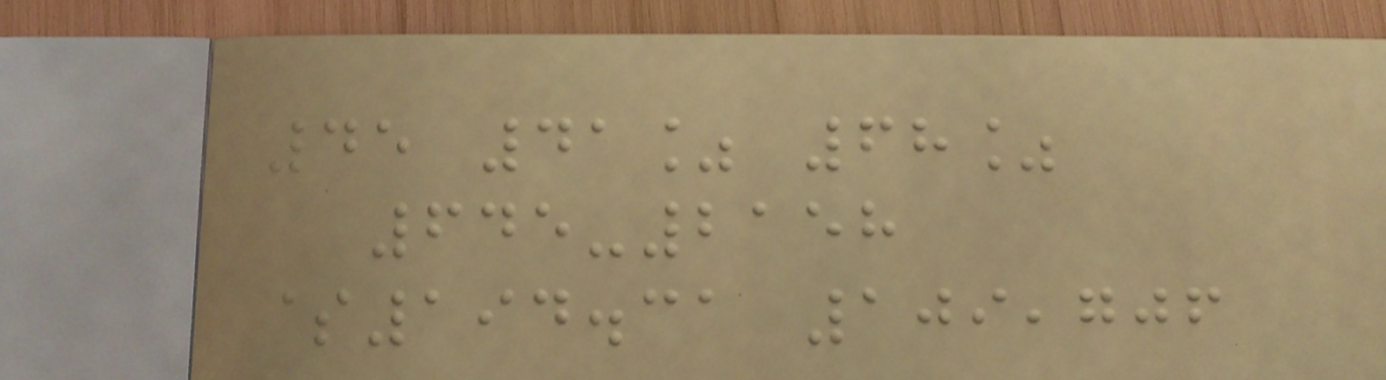45 41% 68%
645-2158
$194.31 109,706
